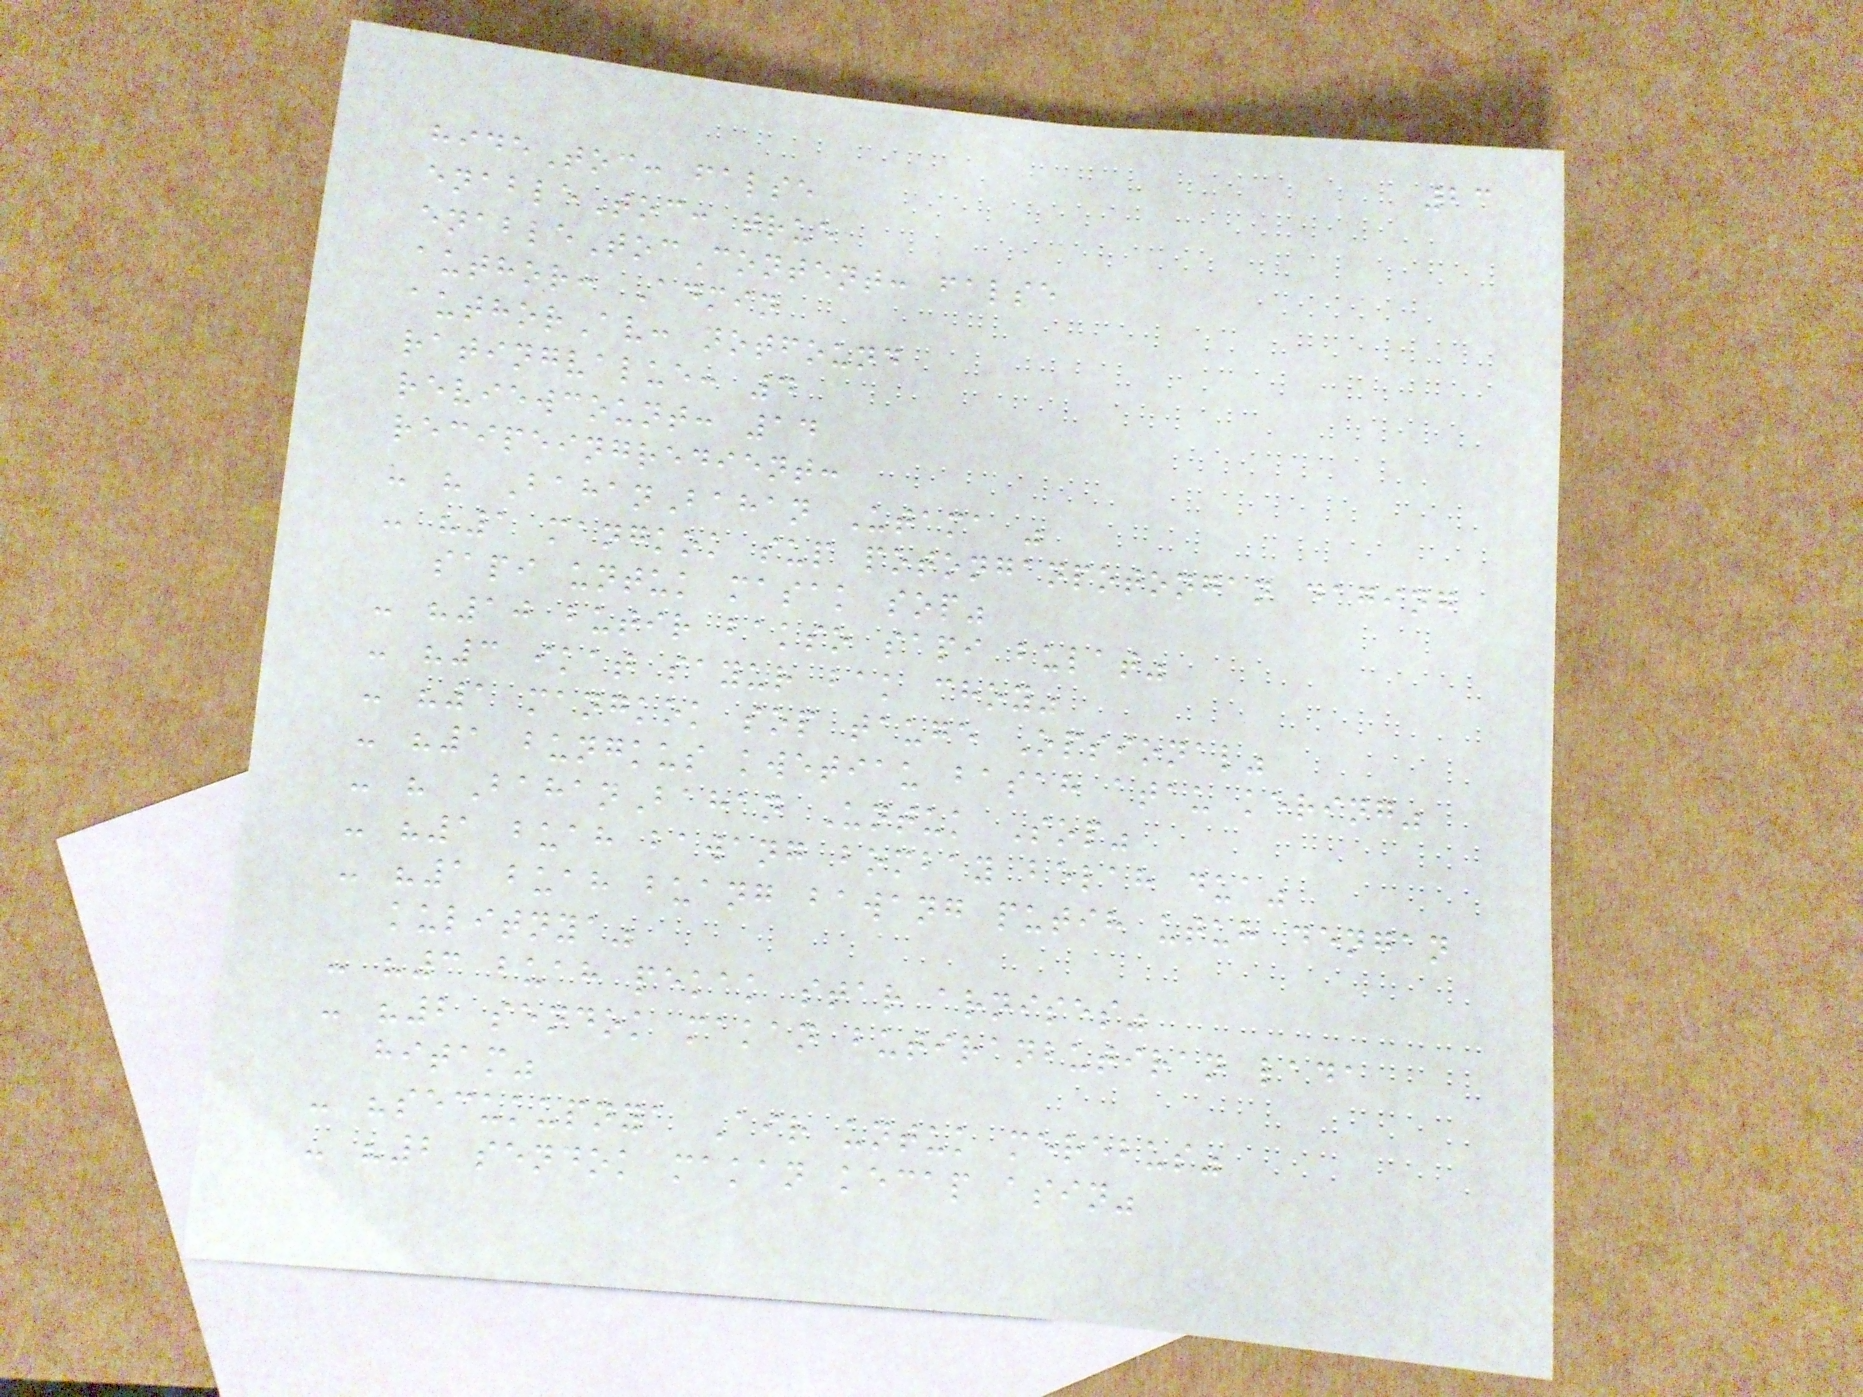23
hideToc: false
enableToc: true
enableTocContent: false
author: Admin
authorAv: notfound
ratingvalue: 4
reviewcount: 14
recipeingredient:
- " BahanBahan Utama "
- "1 mangkok sup potonganpotongan daging
sapi untuk masak sop"
- "10 butir bakso sapi bulat"
- "3 ikat sayur bak choy"
- "1 mangkok sop tauge Opsional"
- "1 bungkus kwetiau basah atau kering"
- " BahanBahan Untuk Sop"
- "1 buah bawang bombay belah dua"
- "1 buah buang bawang putih utuh dengan
kulitnya"
- "3 buah pekak star arnises"
- "2 sendok makan butiranbutiran lada
hitam"
- "secukupnya Air untuk merebus"
- "2 sendok makan kecap asin"
